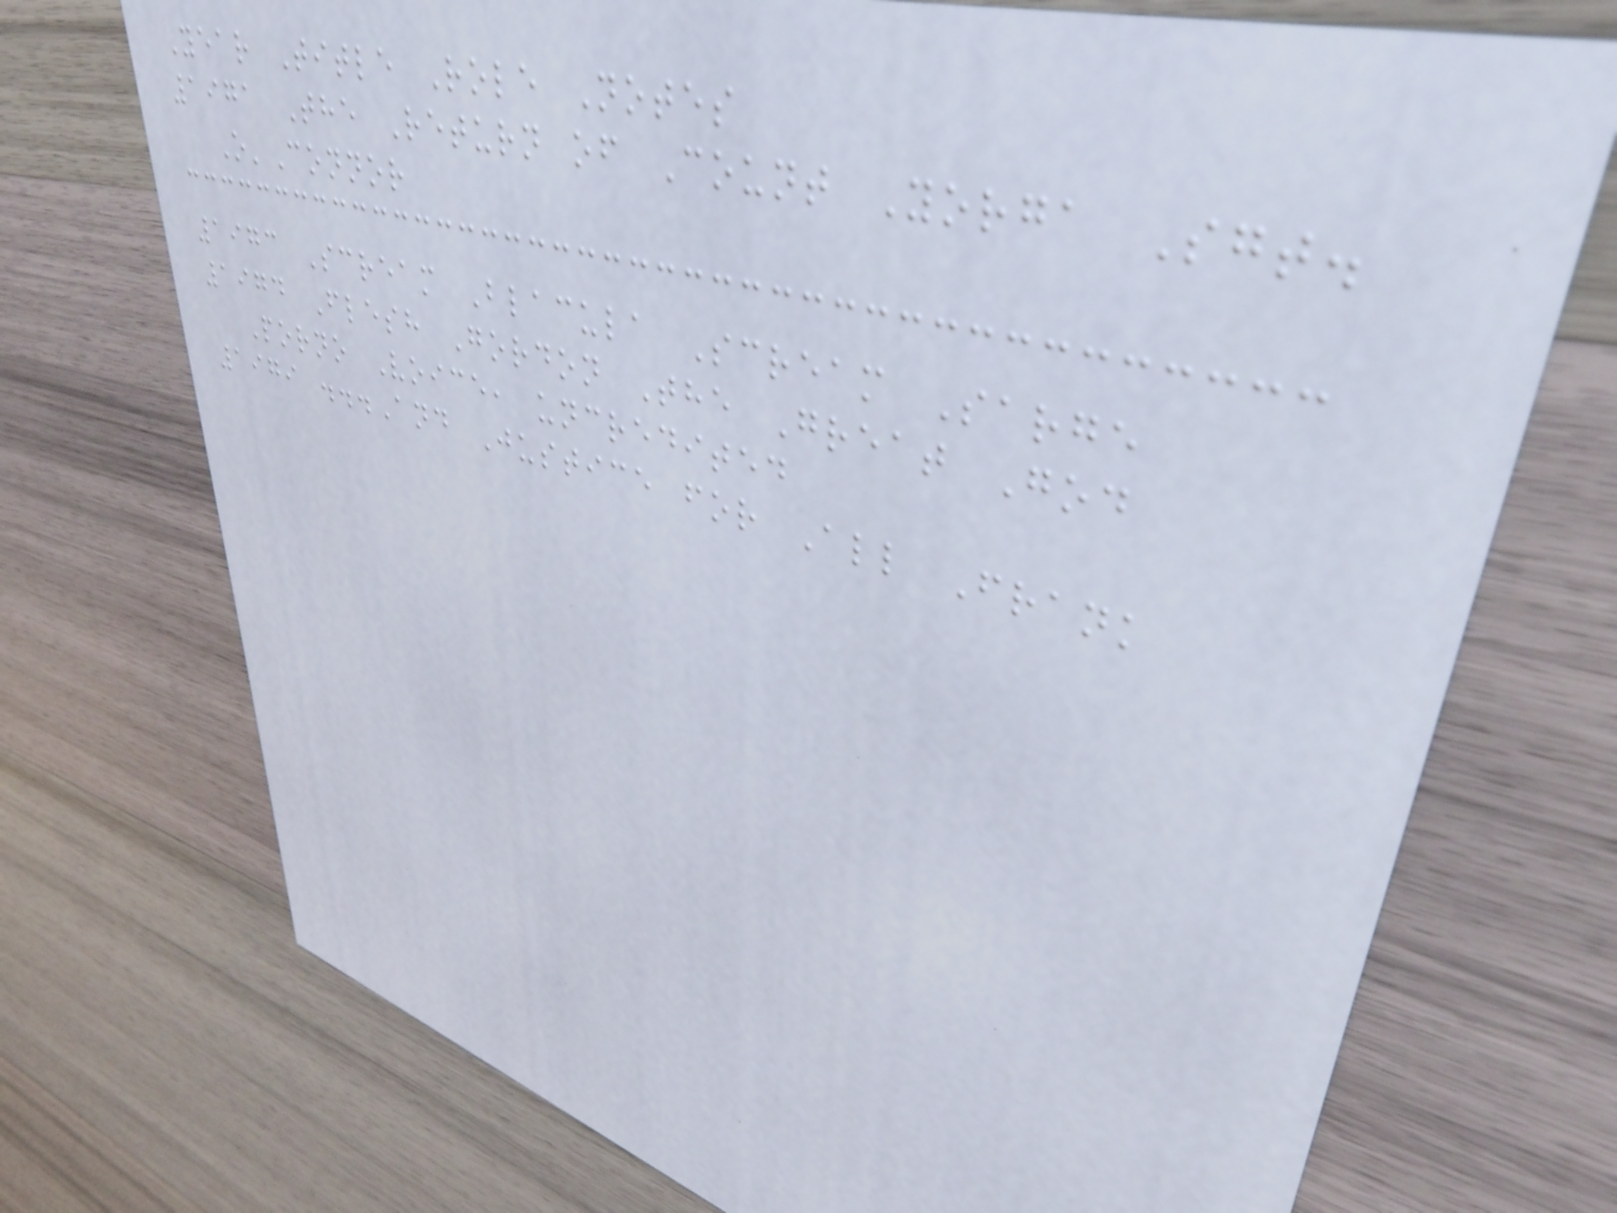Year Title Role Notes
1971 The Return of Count Yorga Sgt.
O'Connor
1973 Scream Blacula Scream Sarge
1974 Flesh Gordon The Great God
Porno Voice, uncredited
1979 ...And Justice for All Frank
